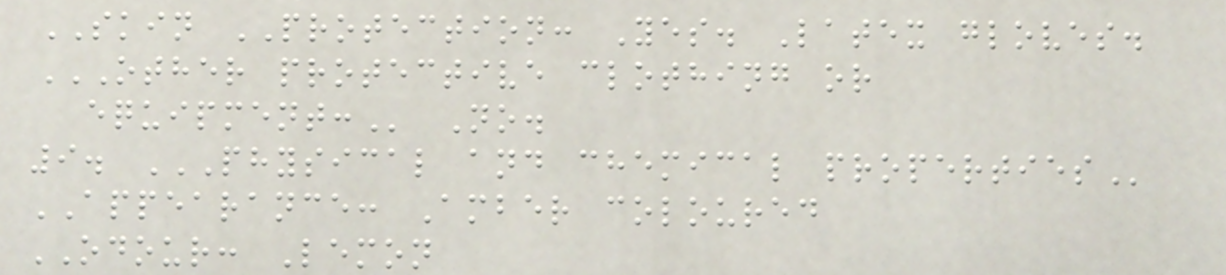SKIN PROTECTION: Yes. Latex gloves.
OTHER PROTECTIVE CLOTHING OR
EQUIPMENT: No.
9. PHYSICAL AND CHEMICAL PROPERTIES
APPEARANCE: Amber coloured
ODOUR: Lemon
